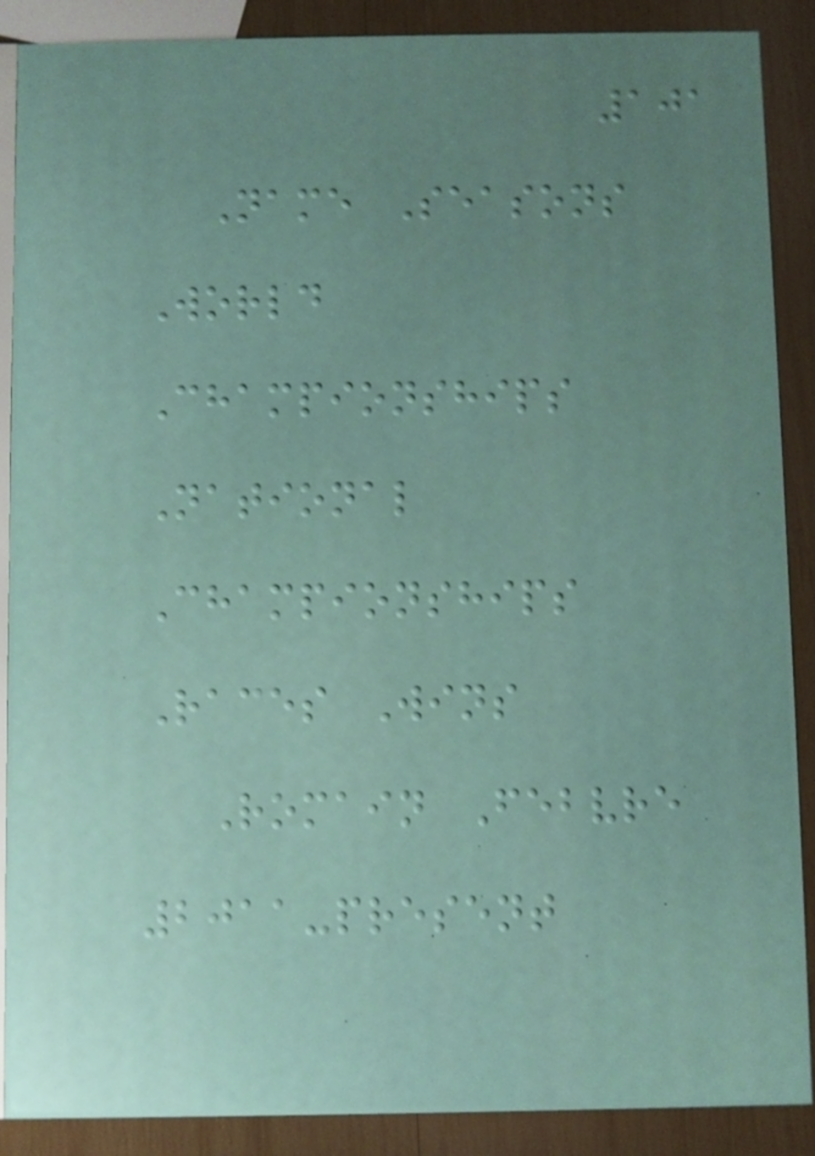101
Name Seasons
World
Championships
National
Championships
Races Wins
Romain Febvre
2011-present
